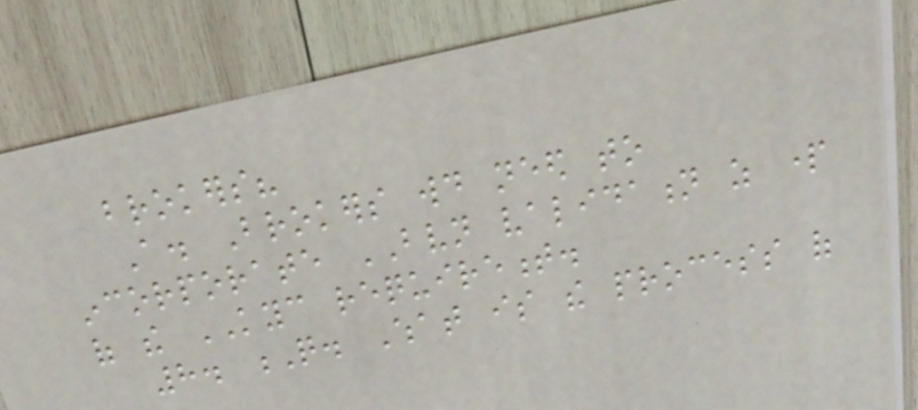brokers?
A. Brokers would need to
incorporate BVN validation as part
of the KYC requirement.
8. Q. What is the process of
